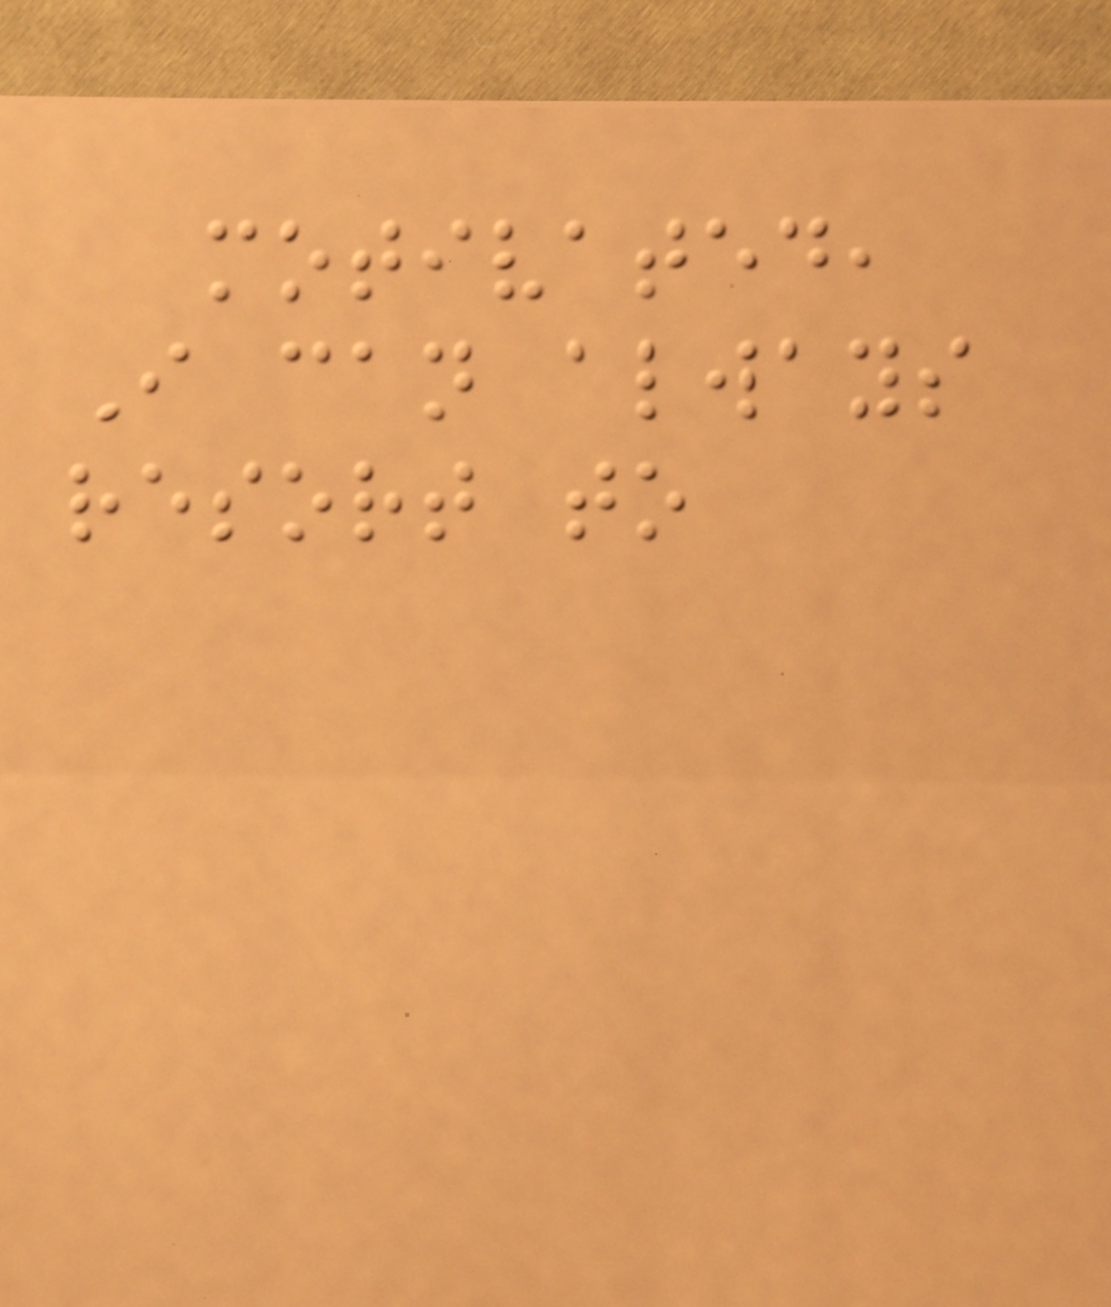motivated,
I can always
resort to
